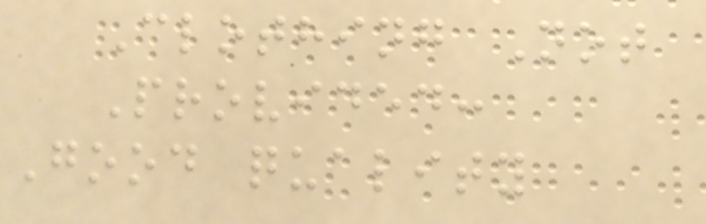Clothing Not
Provided:
Good quality
